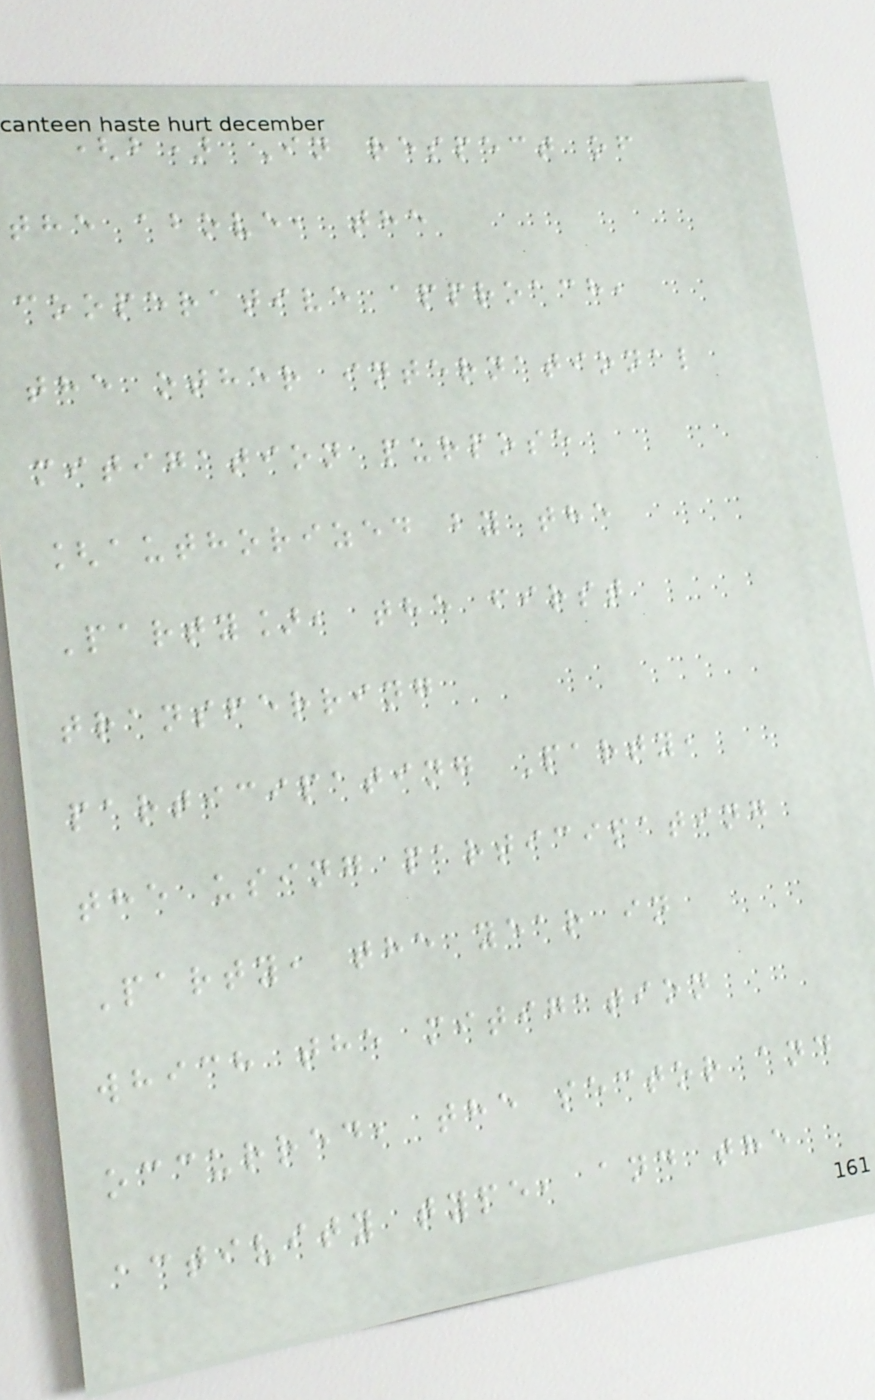(b) In respect of
the above, the
cooperative approach,
the other international
mitigation purpose
[authorized by the
Party], the first
transferring
participating Party,
the using participating
Party, the year in
which the mitigation
occurred, the sector and
activity type, and the
